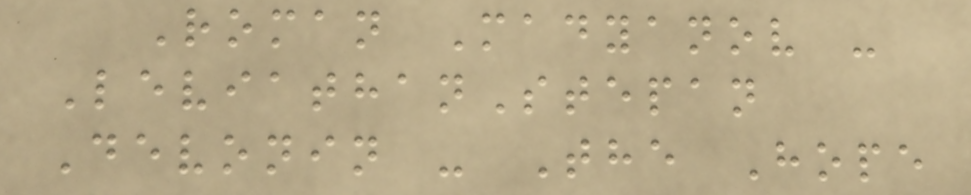Roman Madyanov -
LeviathanStepan
Devonin - The Hope
